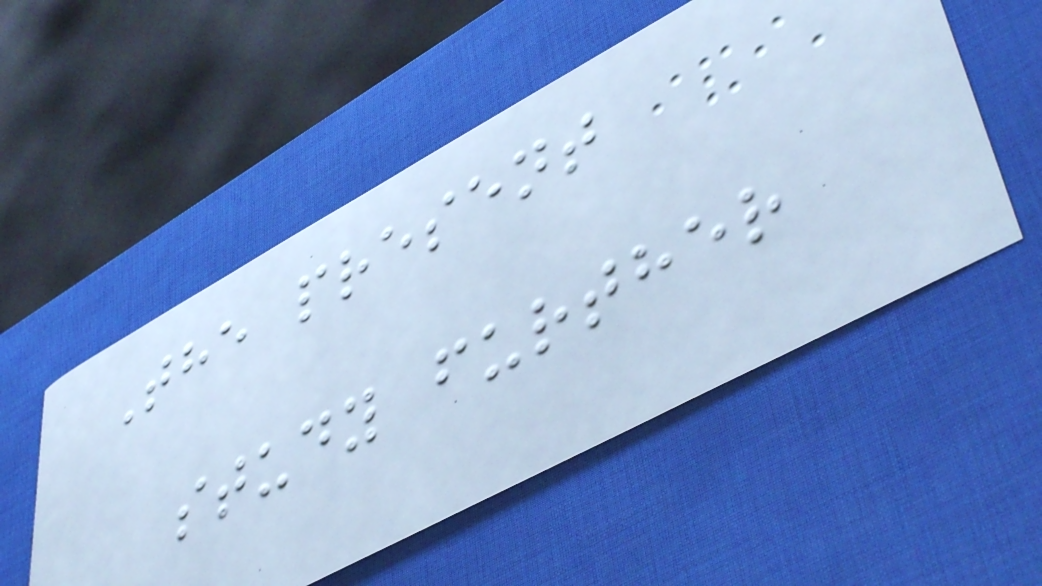The present
study further
